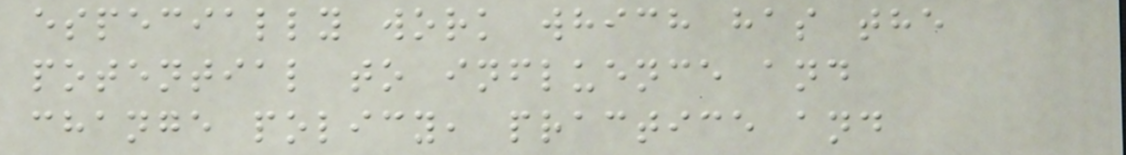especially work which has the
potential to influence and
change policy, practice and
